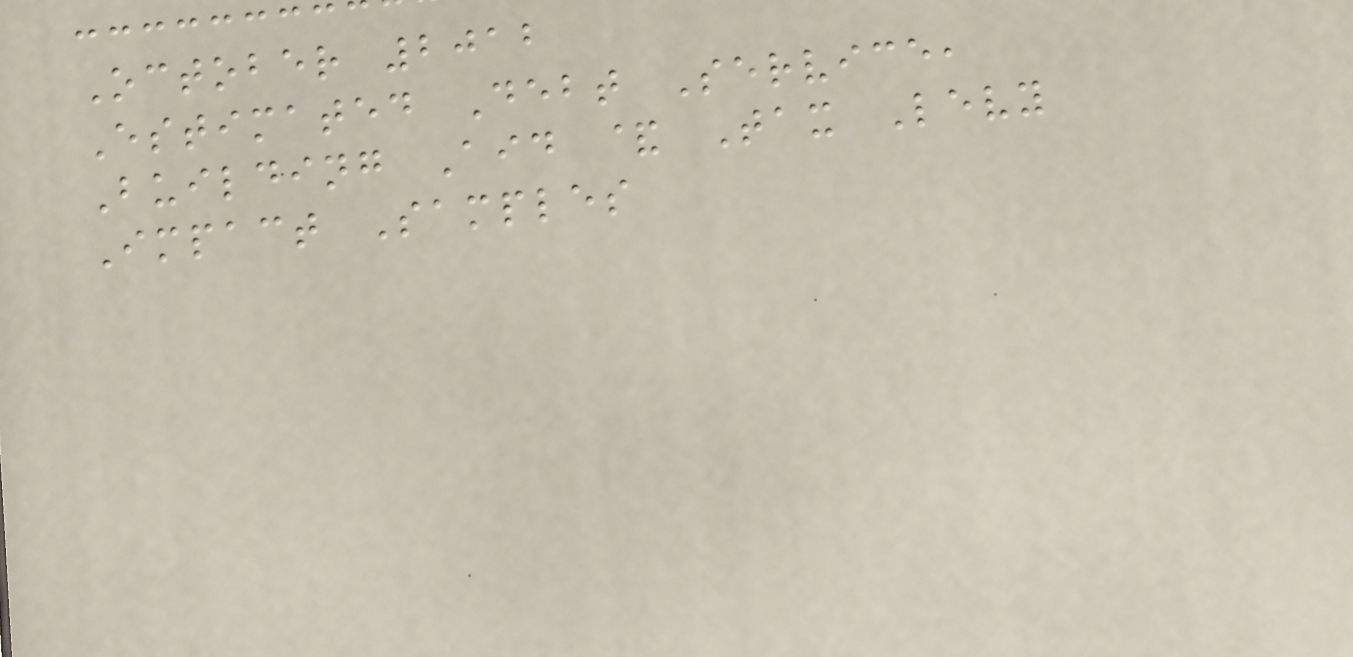October 2012
Estimated Debt Service,
Building Aid & Tax Levy
Impact Samples
